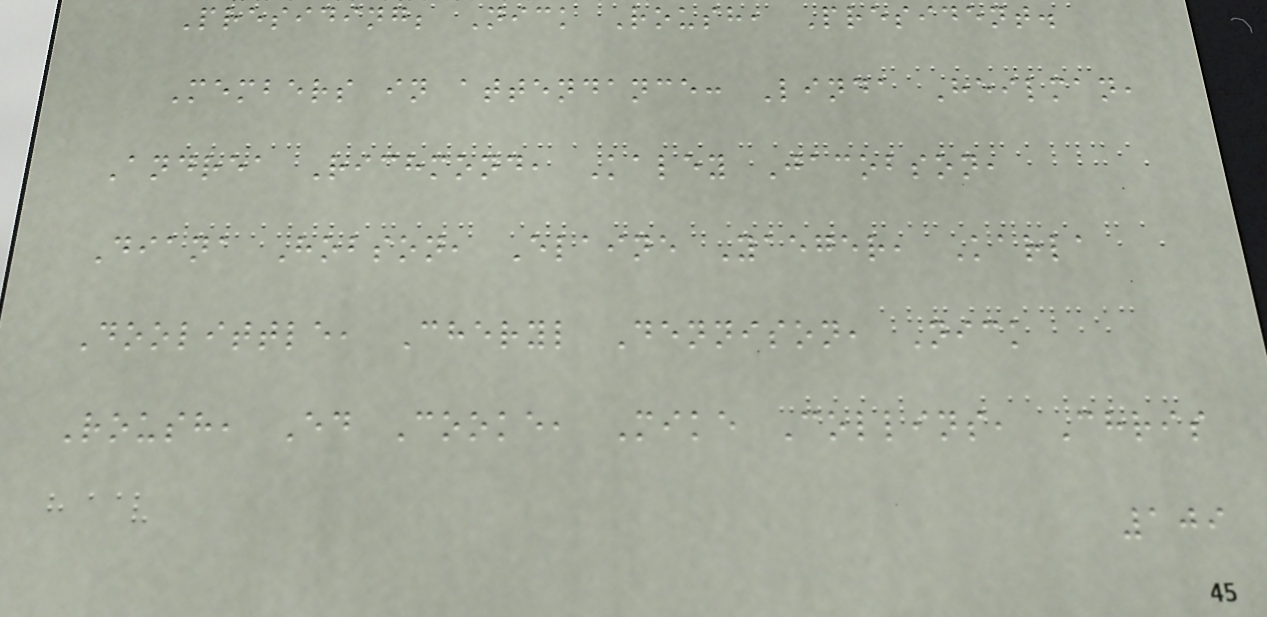Presiding; Nick Roush, President.
Members in attendance: Linda Heilman,
Andrea Richmond, Kaley Jacobson,
Diana Hobson, Elaine Yaeger, Karla
Doolittle, Cheryl Dennison, Nick
Roush, Ed Cooke, Mike Collins, Chris
109
